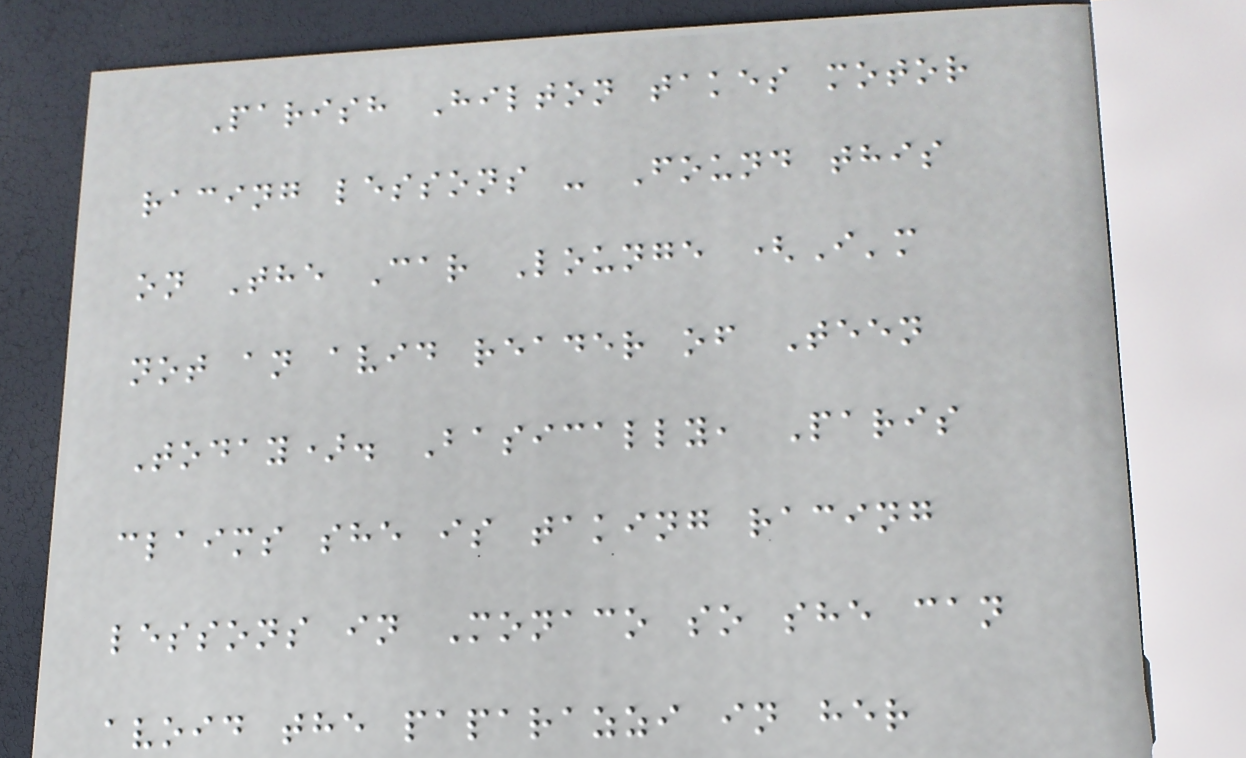Parish Hilton takes motor
racing lessons - Found this
on The Car Lounge (I'm
not an avid reader of Teen
Today). Basically, Paris
claims she is taking racing
lessons in Monaco so she can
avoid the paparazzi in her
